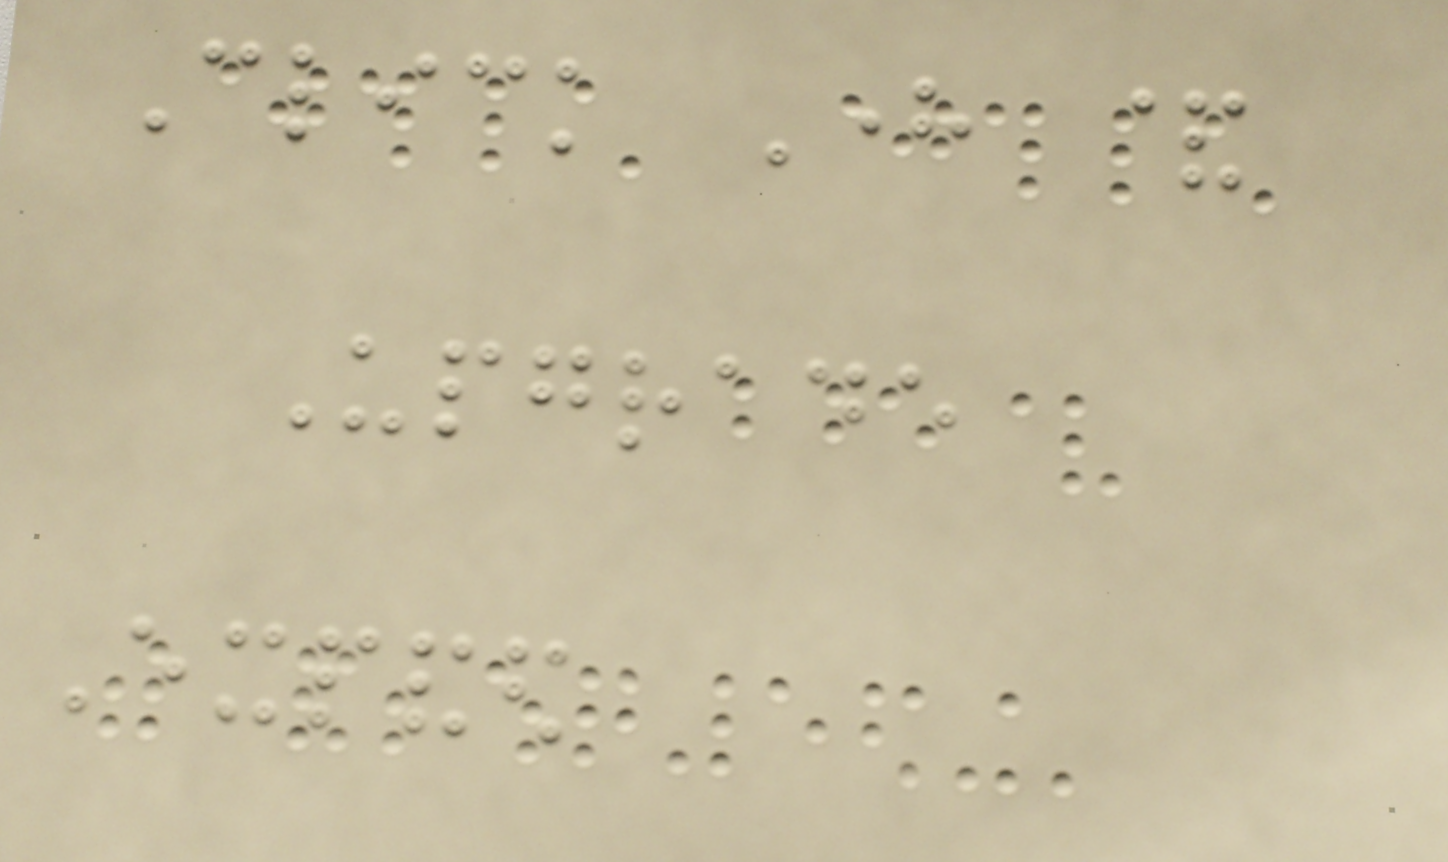Click Here &
Upgrade
Expanded
